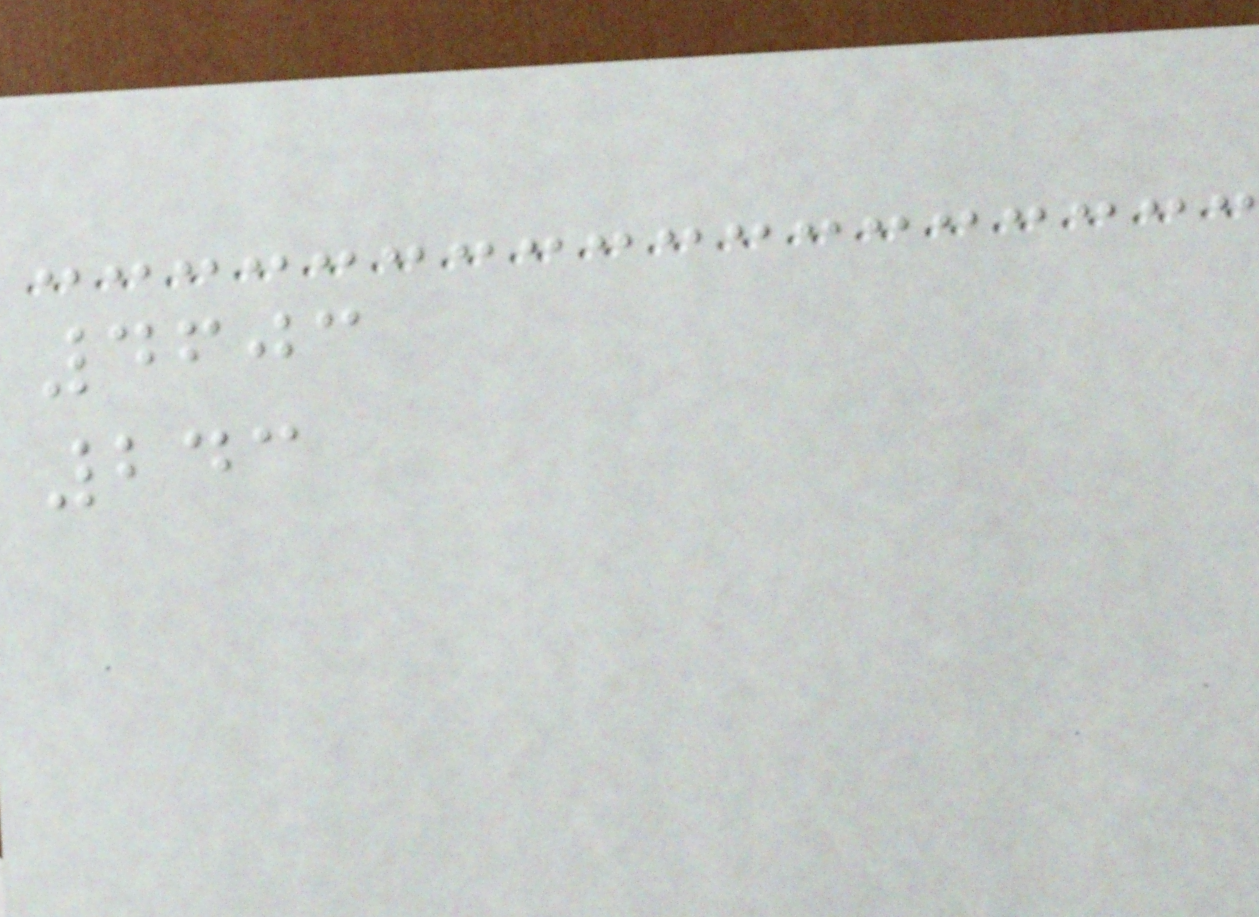4603
243
